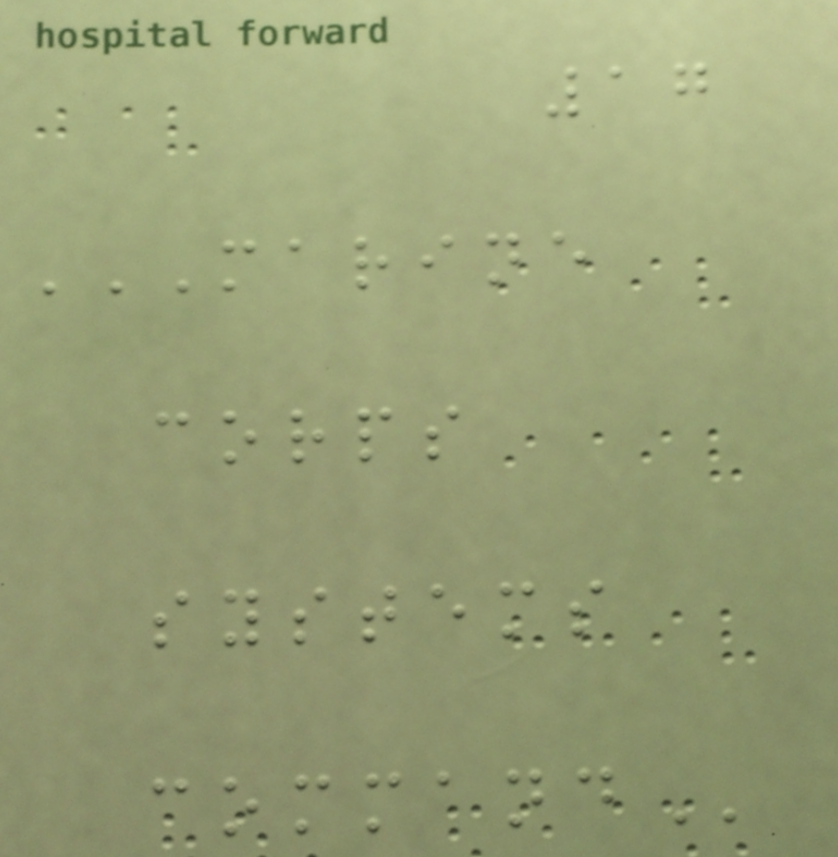17
MARINE
CORPS
SYSTEMS
COMMAND
